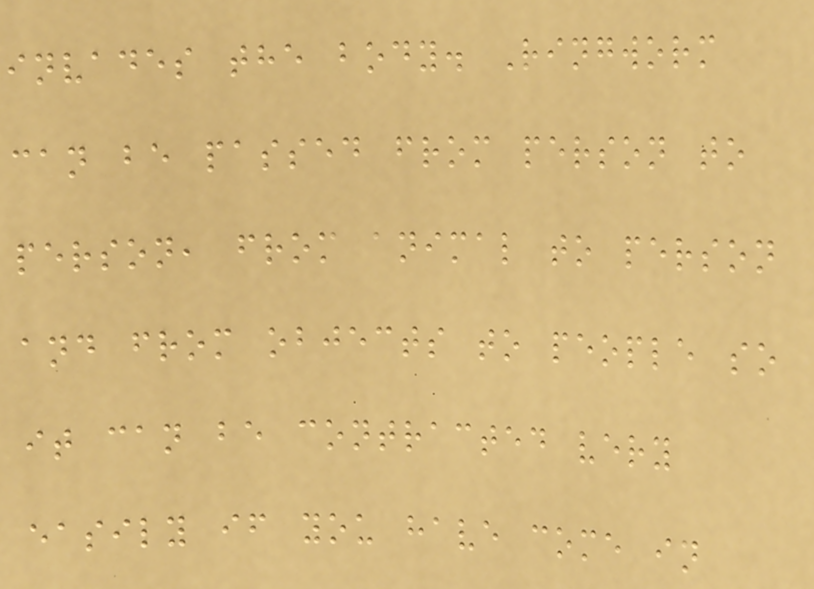invades the body. Ringworm
can be passed from person to
person, from animal to person
and from objects to people so
it can be contracted very
easily if you have come in
